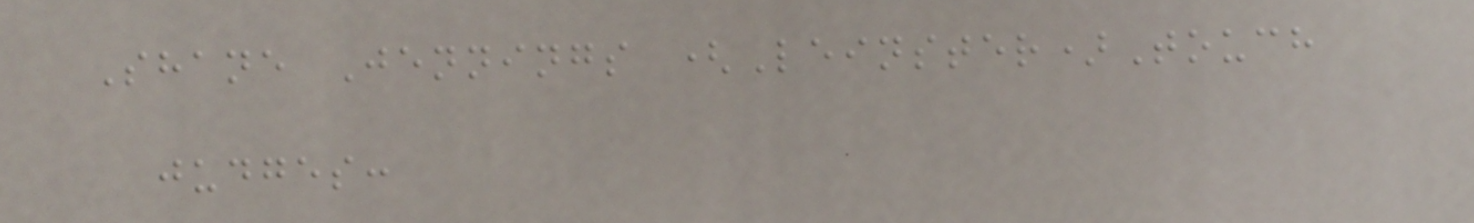Shane Jennings (Leinster)Touch
judges:
